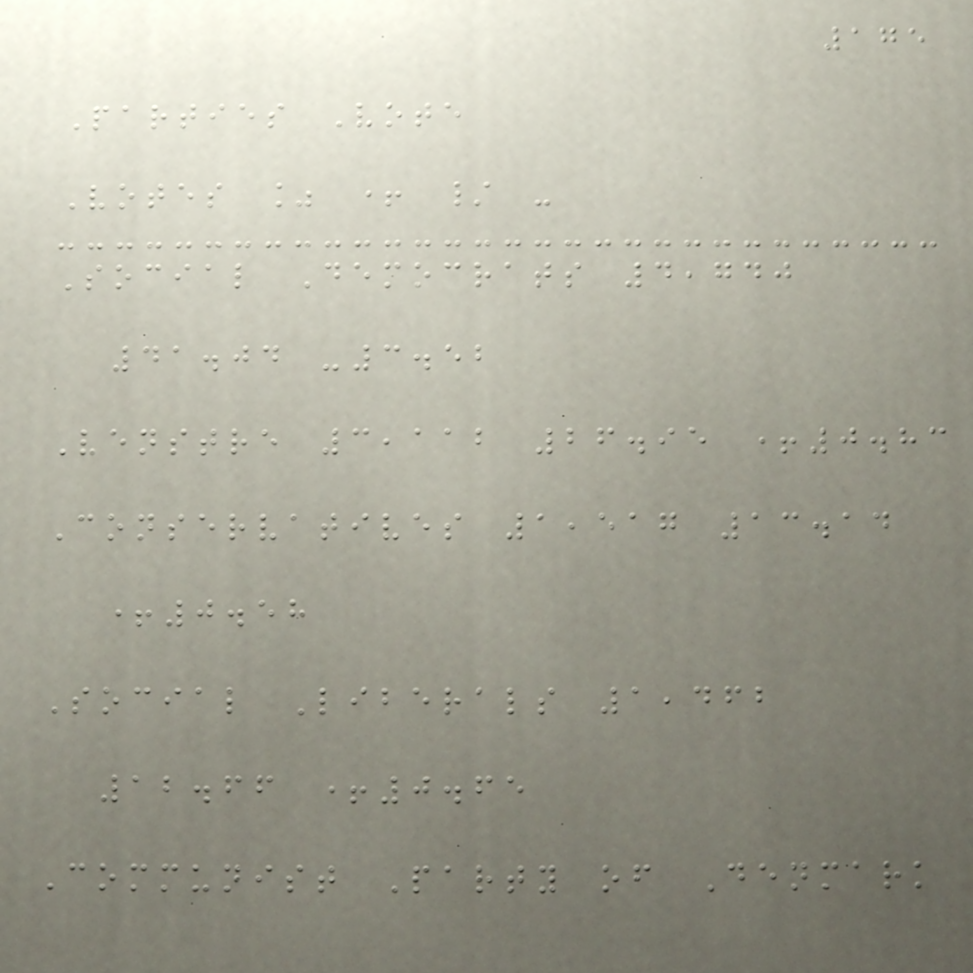175
Parties Vote
Votes % + / -
Social Democrats 4,740
41.04 -3.52
Venstre 3,112 26.95 +0.83
Conservatives 1,517 13.14
+0.58
Social Liberals 1,462
12.66 +0.65
Communist Party of Denmark
